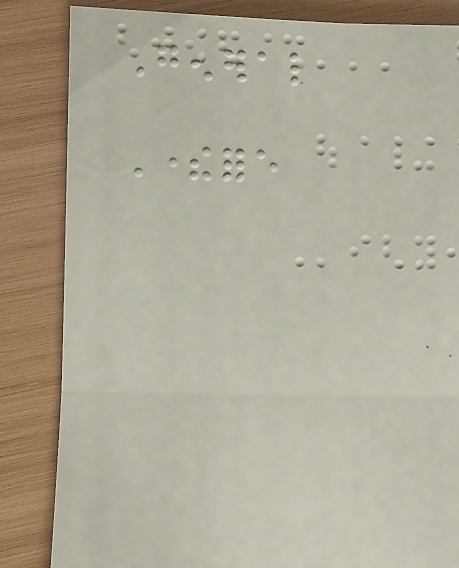General
Therefore
